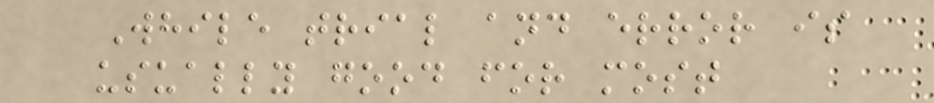While trial and error is
usually good for most
